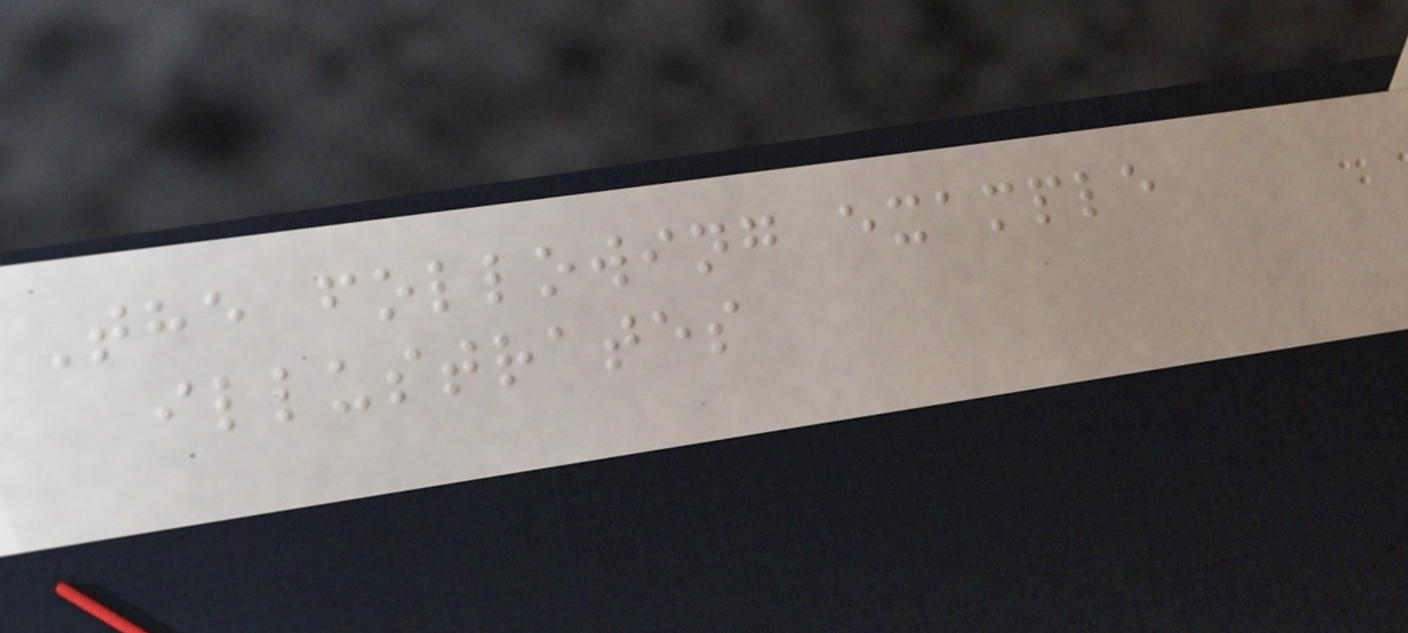The following example
illustrates
